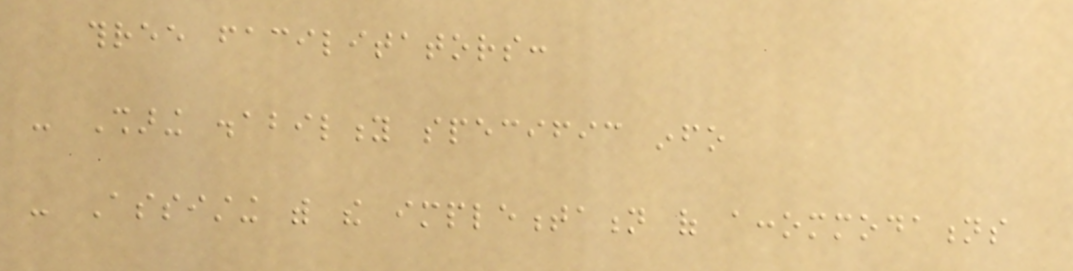three facilitators:
- Sharing disability specific info
- Assisting with the implementation of accommodations
